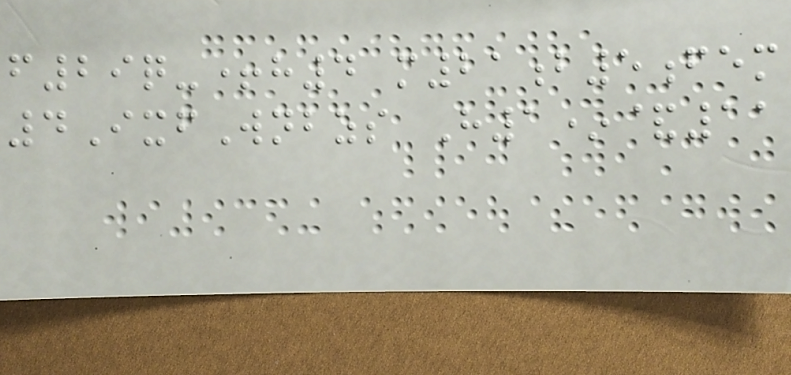f29q-+h4 m21b5fem
4IxfWnbzs H1*&11
